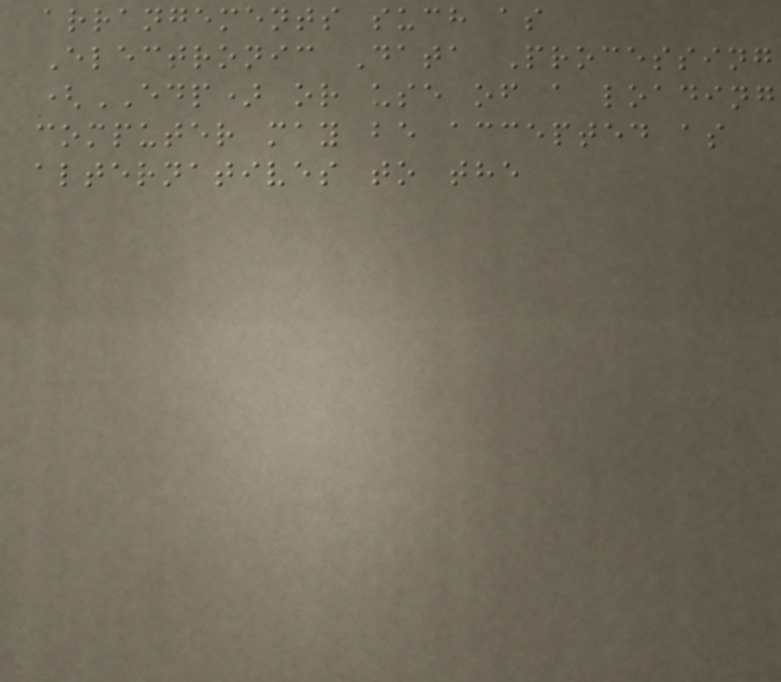arrangements such as
Electronic Data Processing
(EDP) or use of a loading
computer may be accepted as
alternatives to the
